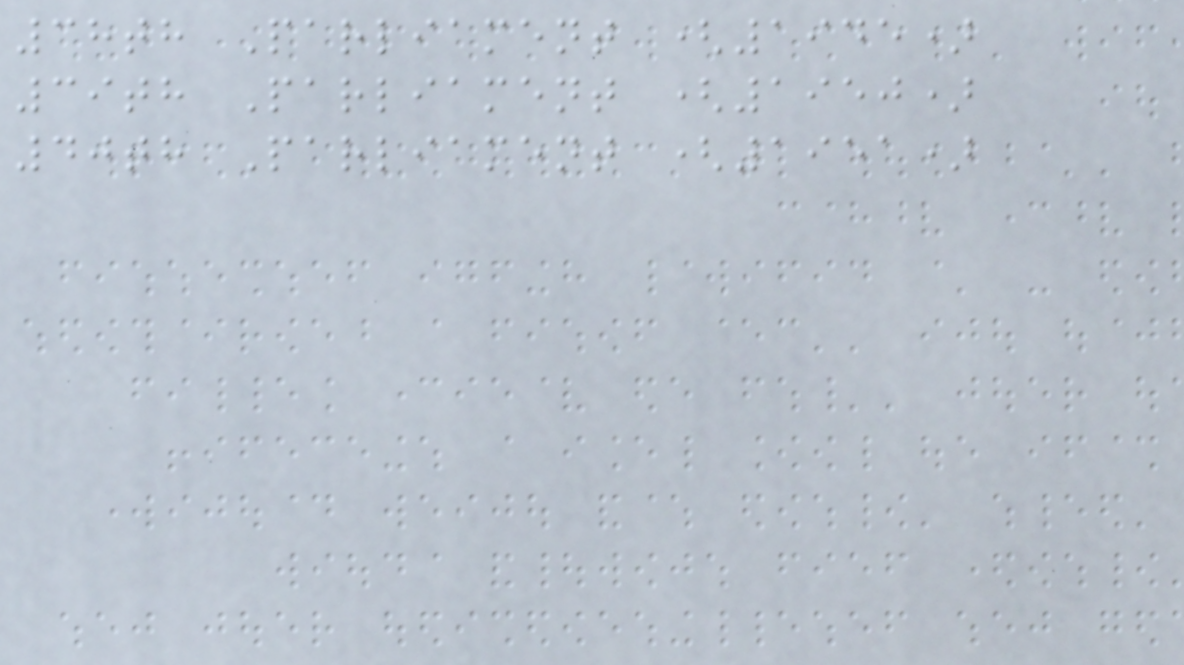38th Parliament (1945)
39th Parliament (1950)
40th Parliament (1951)
